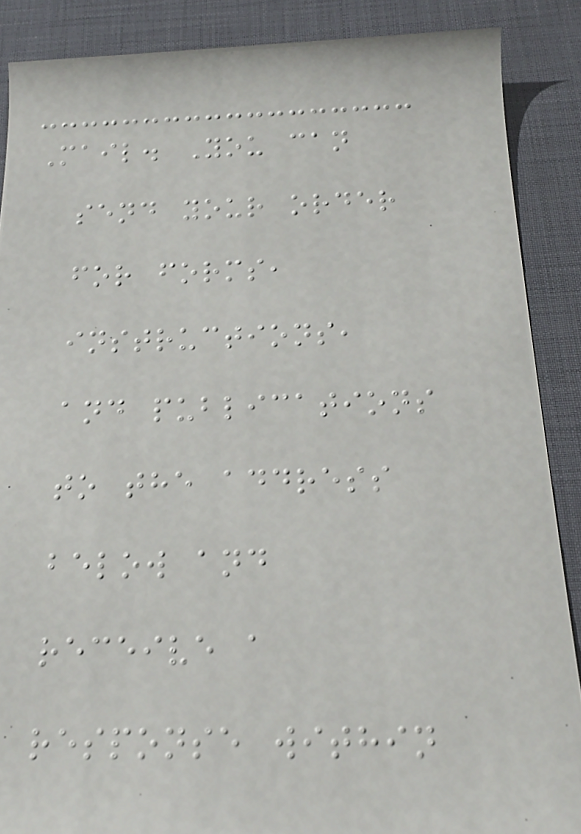Mail. You can
send your order
for forms,
instructions,
and publications
to the address
below and
receive a
response within
